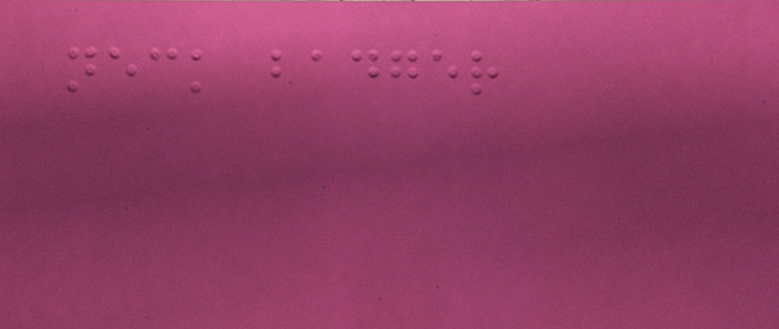neck badger
